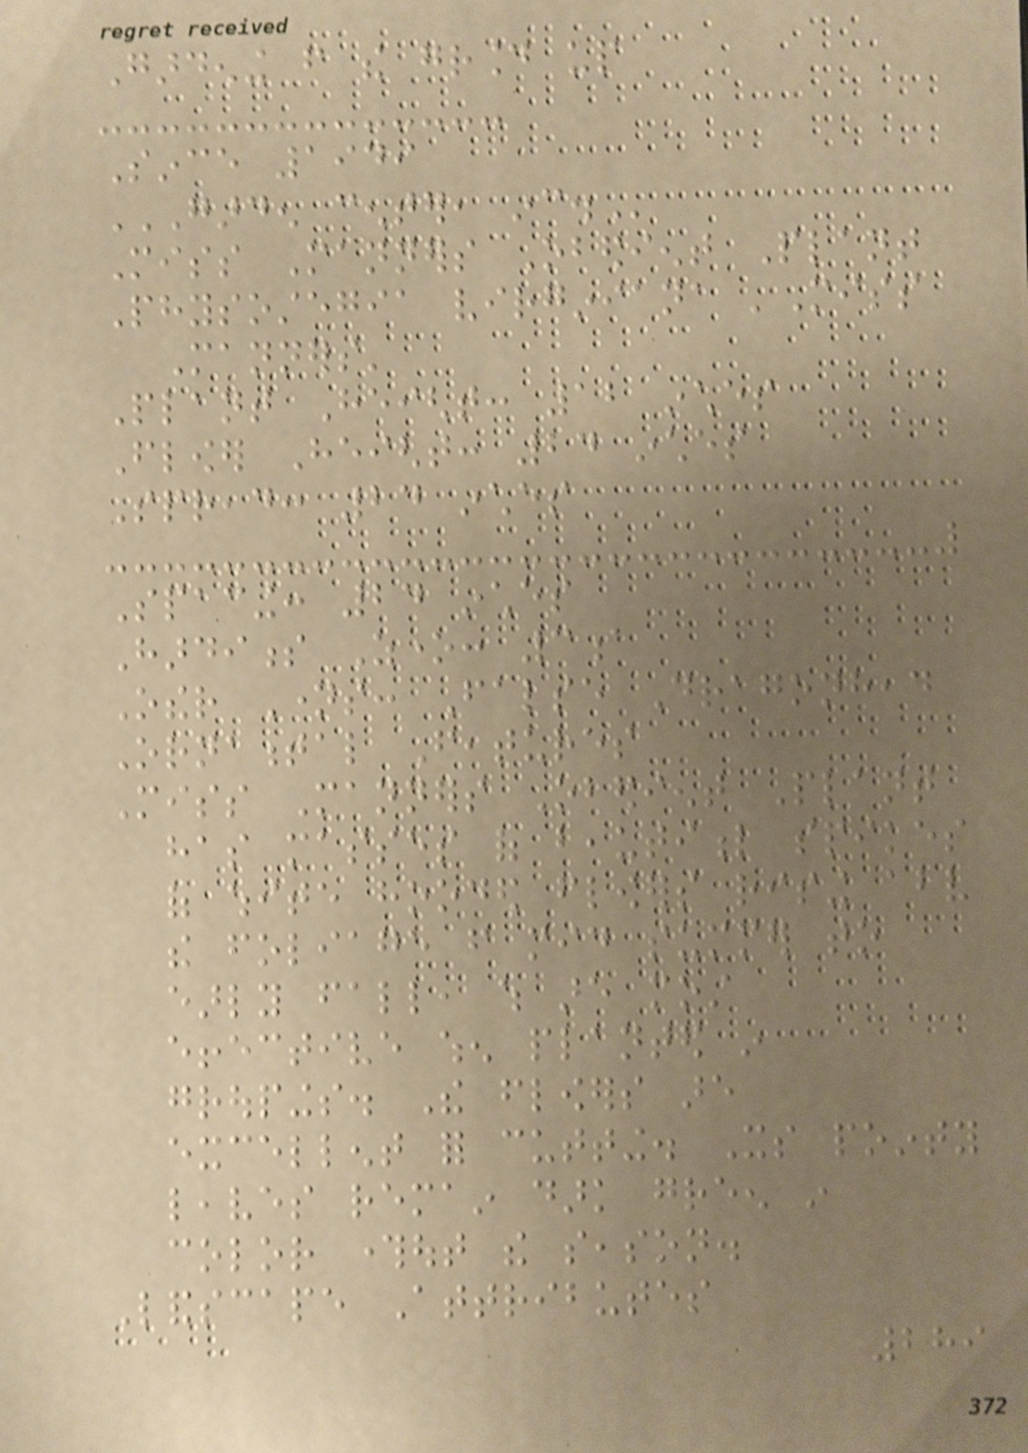Gardening from the ground up
Since 1949
GARDEN CENTER, INC.
Miss Manners Obedient Plant
Physostegia virginiana 'Miss
Manners'
Plant Height: 12 inches
Flower Height: 24 inches
Spread: 24 inches
Spacing: 24 inches
Hardiness Zone: 3a
Other Names: False Dragonhead
Ornamental Features
Miss Manners Obedient Plant
has masses of beautiful spikes
of white hooded flowers rising above
the foliage from mid summer to
early fall, which are most
effective when planted in
groupings. The flowers are
excellent for cutting. Its pointy
leaves remain dark green in
color throughout the season.
Landscape Attributes
289
